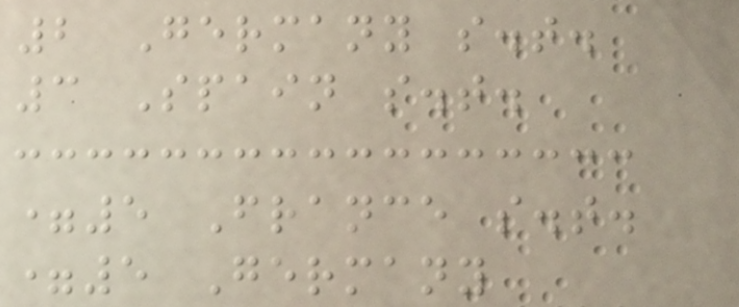2 Germany s.t.
3 Spain s.t.
=5 France s.t.
=5 Germany
